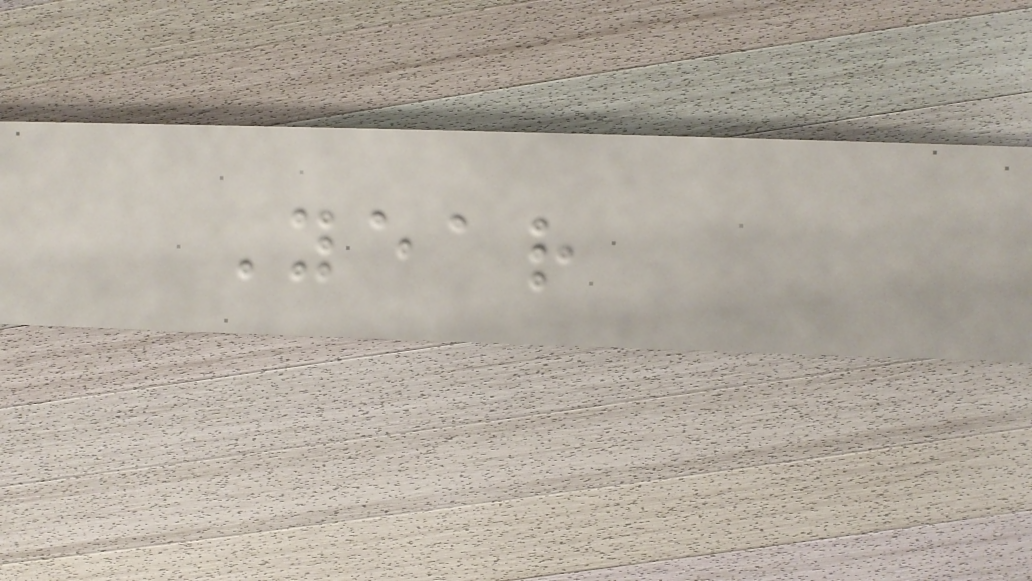Year
